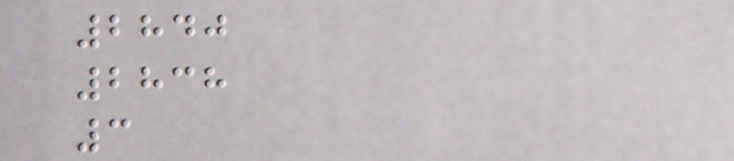2840
2838
3
